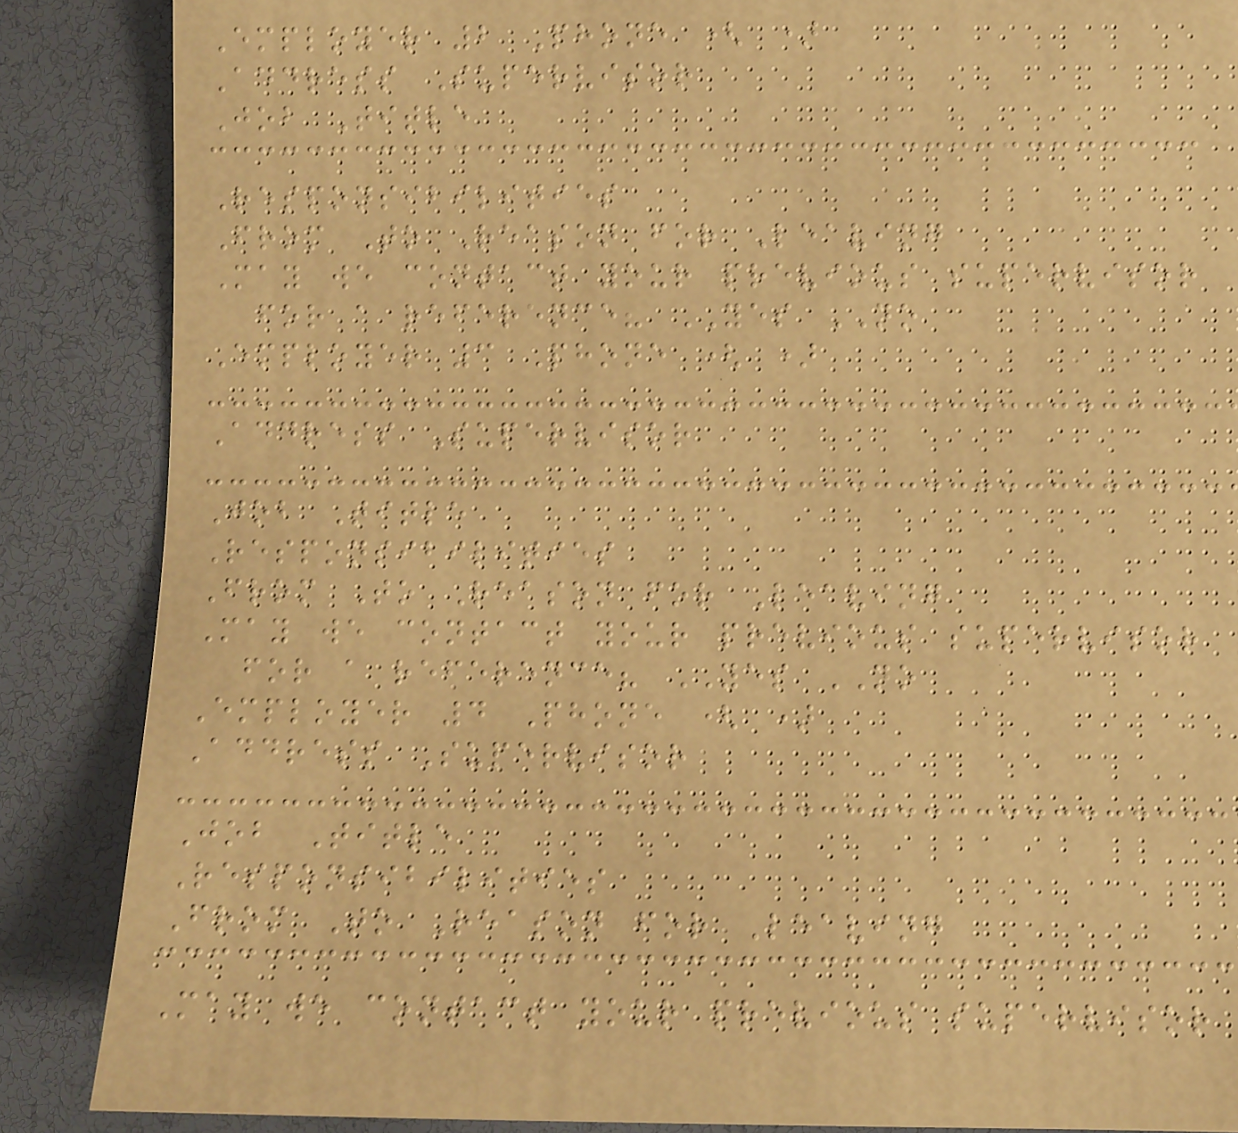Employer 2 Phone ( )
Address Supervisor
Job Title
Responsibilities
From To Reason for Leaving
May we contact your previous supervisor
for a reference? YES NO
Employer 3 Phone ( )
Address Supervisor
Job Title
Responsibilities
From To Reason for Leaving
May we contact your previous supervisor
for a reference? YES NO
Employer 4 Phone ( )
Address Supervisor
Job Title
Responsibilities
From To Reason for Leaving
May we contact your previous supervisor
